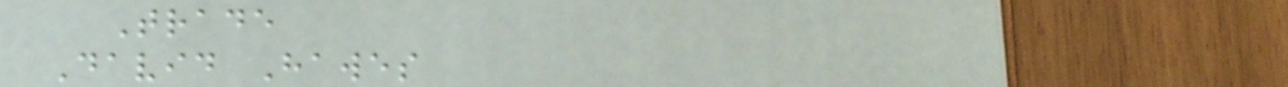Trade
David Hawes
